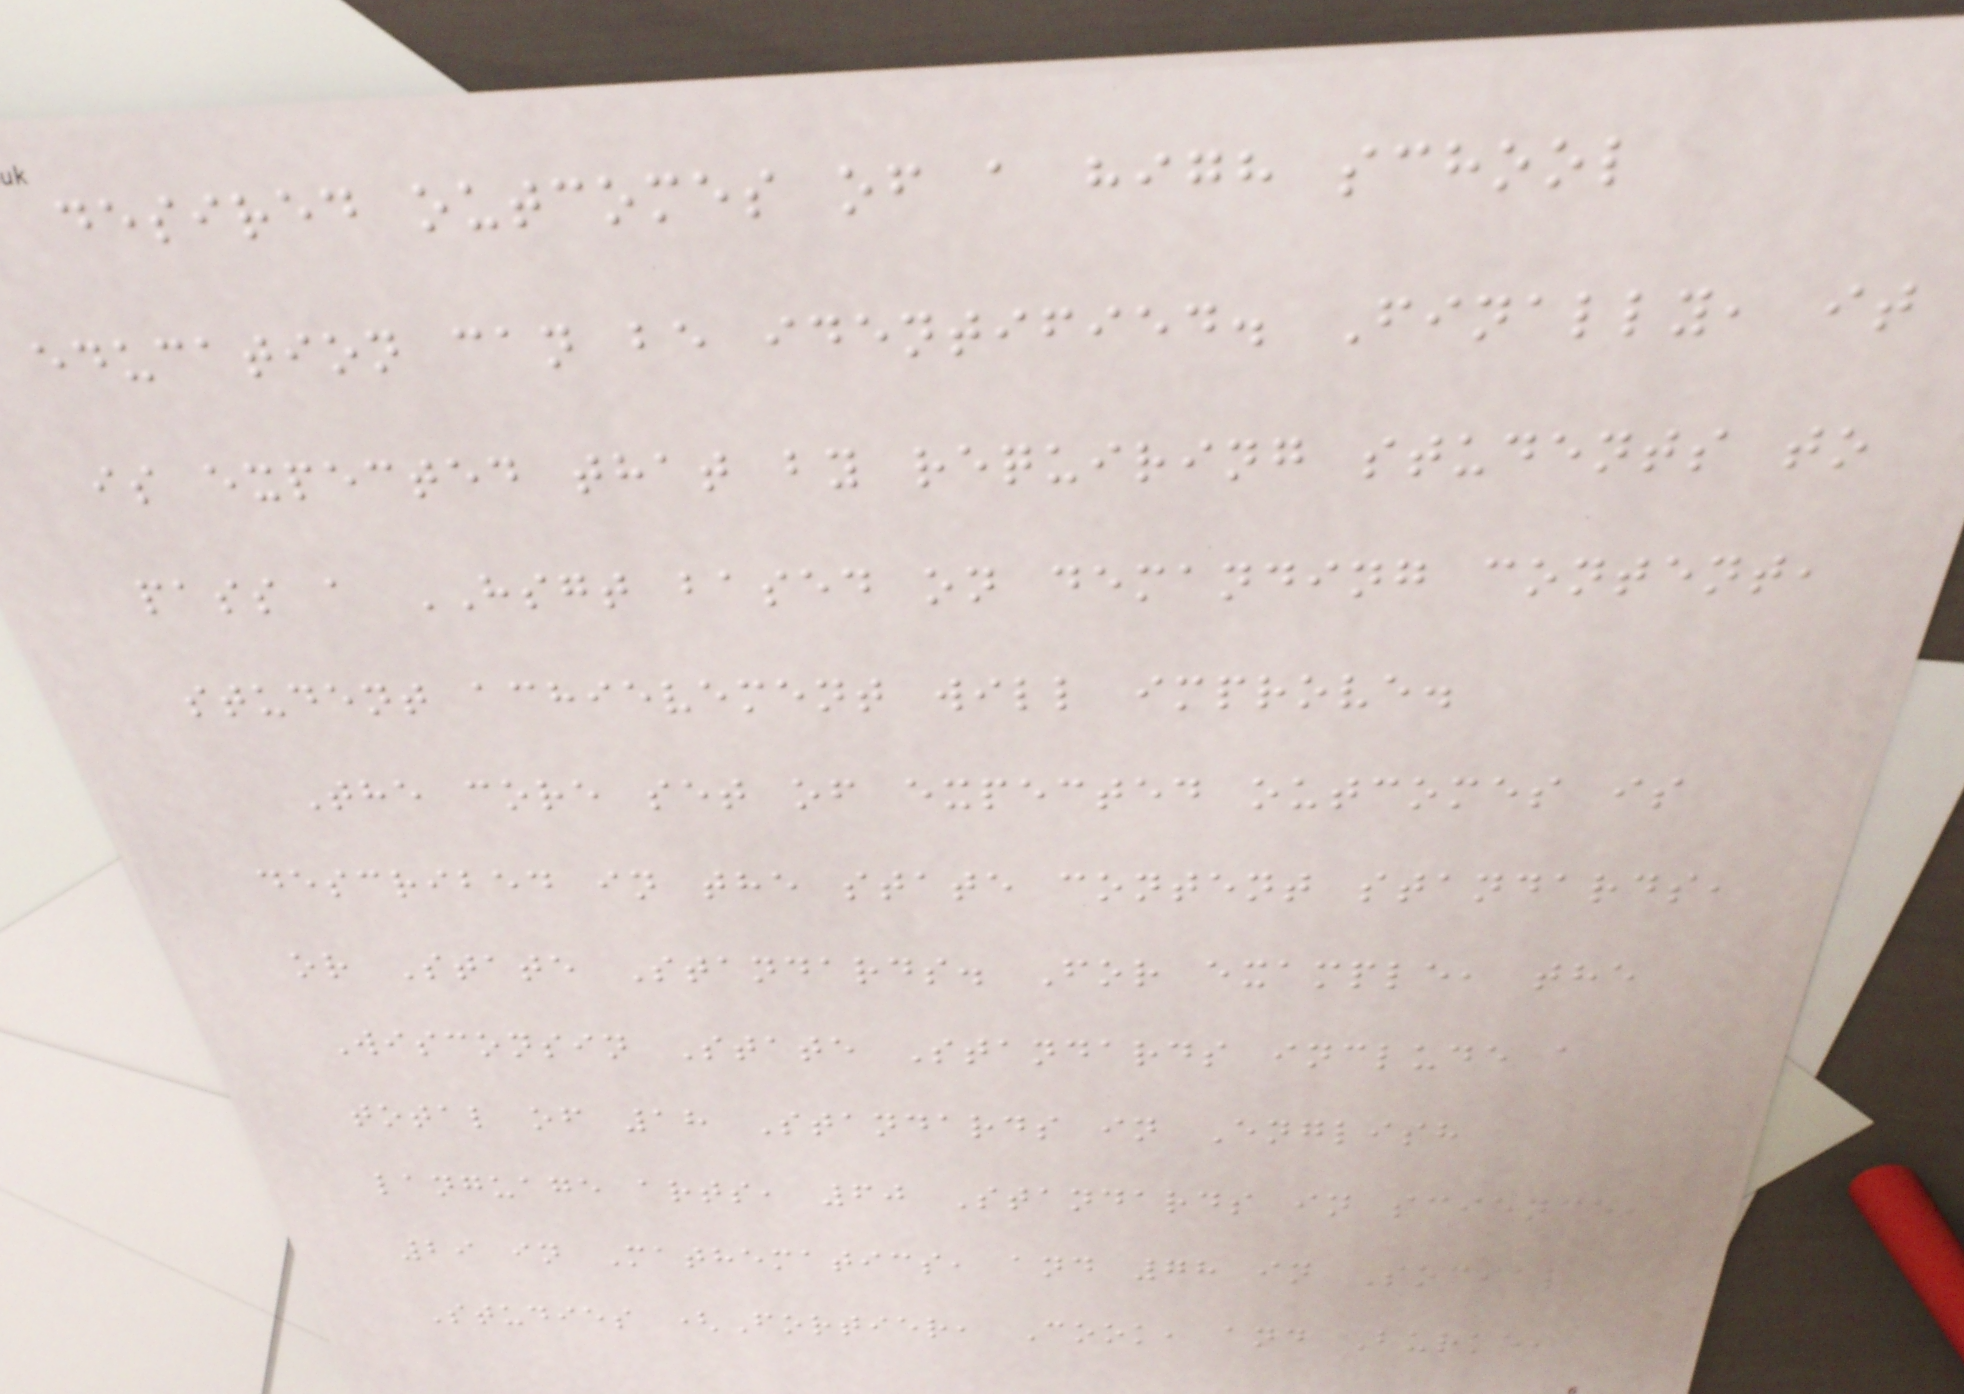desired outcomes of a high school
education can be identified. Finally, it
is expected that by requiring students to
pass a HSGT based on demanding content,
student achievement will improve.
The core set of expected outcomes is
described in the state content standards,
or State Standards. For example, the
Wisconsin State Standards include a
total of 18 Standards in English
language arts, 60 Standards in science,
29 in Mathematics, and 78 in Social
Studies (Fortier, Cook, and Burke,
